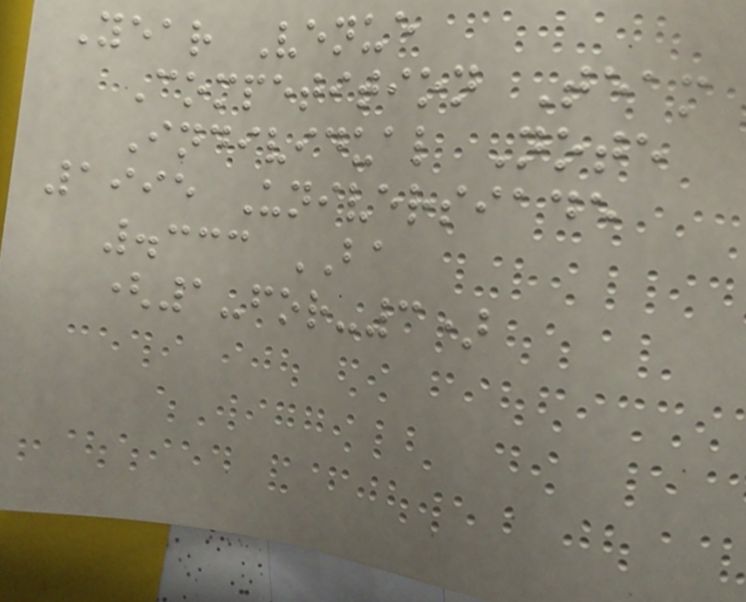Year Venue
Competition Team
Individual Note
1995 Universiade
.333 BA
(1-for-3)
